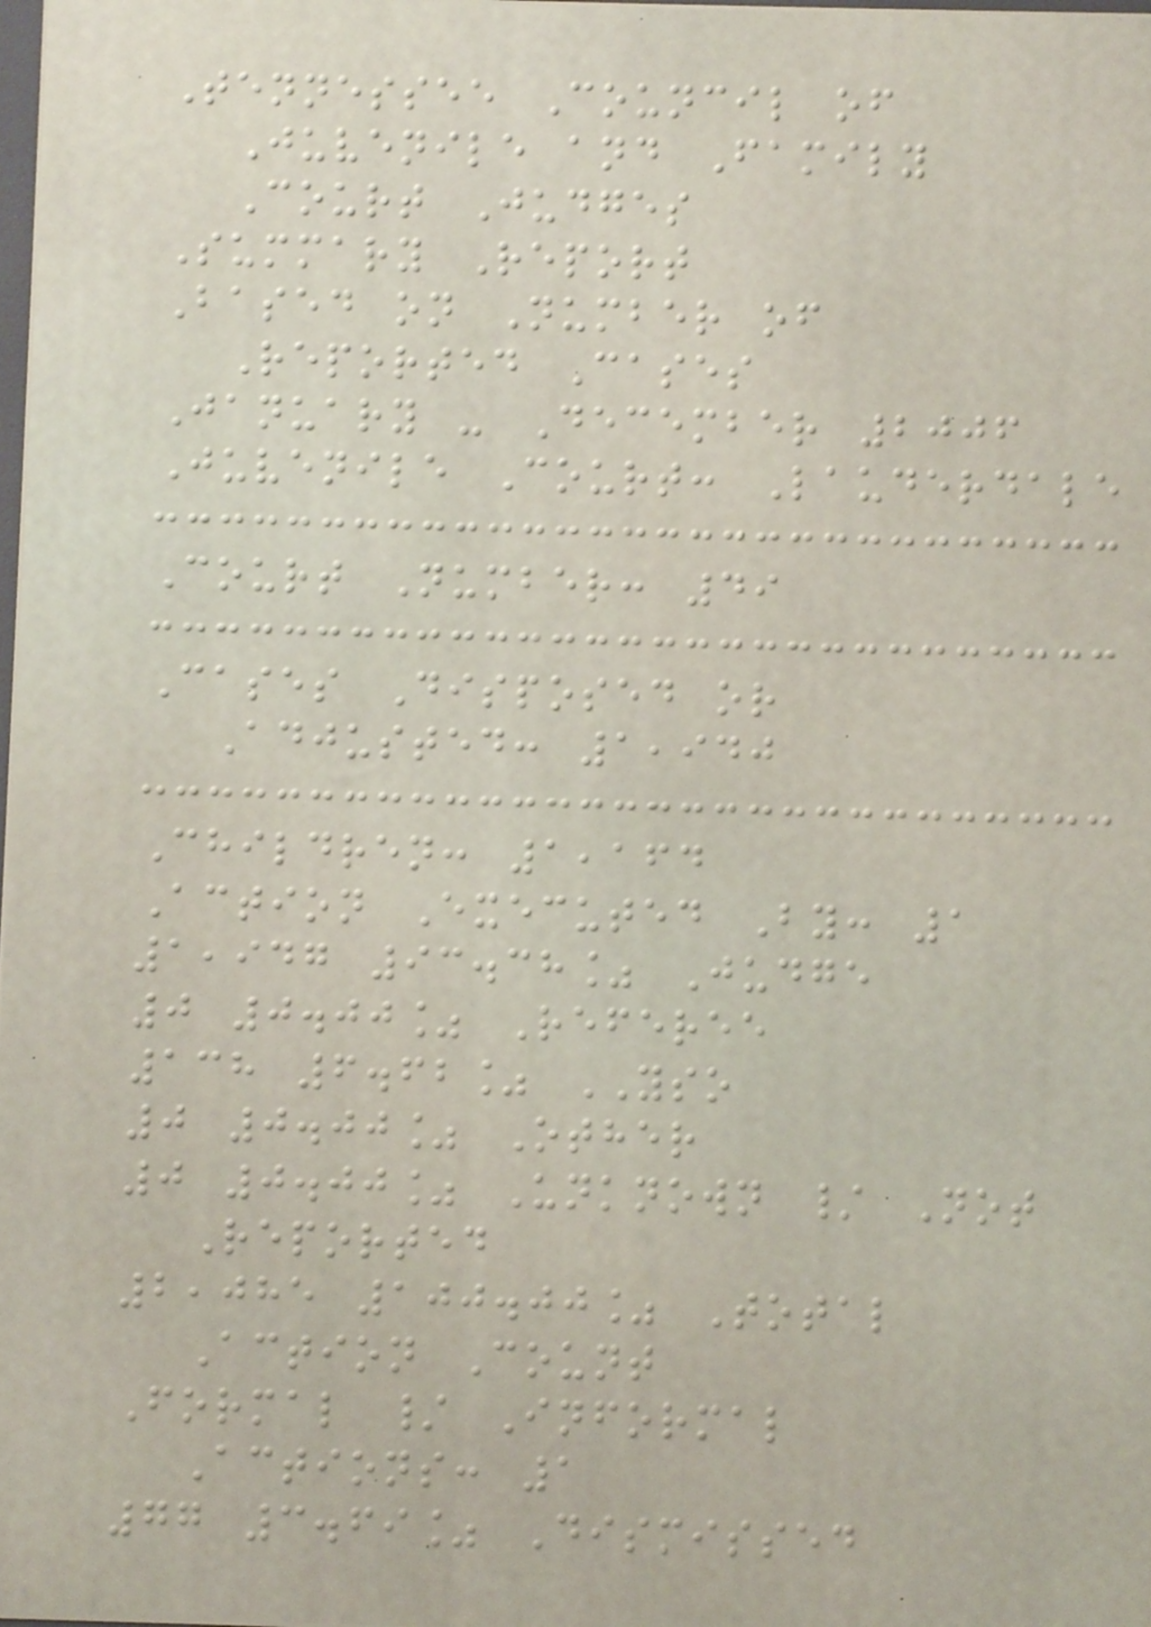Tennessee Council of
Juvenile and Family
Court Judges
Summary Report
Based on Number of
Reported Cases
January - December 2006
Juvenile Court: Lauderdale
Court Number: 49
Cases Disposed or
Adjusted: 1,940
Children: 1,164
Action Executed By: 1
1,947 93.38% Judge
0 0.00% Referee
138 6.62% YSO
0 0.00% Other
0 0.00% Unknown / Not
Reported
2,085 100.00% Total
Action Count
Formal / Informal
Actions: 1
77 3.69% Dismissed
